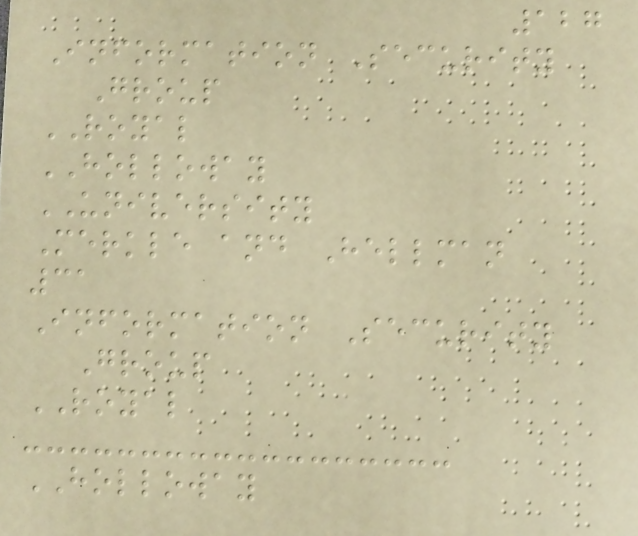127
Information Security
Group
ROYAL
HOLLOWAY
UNIVERSITY
Merkle and Hellman
31
Information Security
Group
ROYAL
HOLLOWAY
